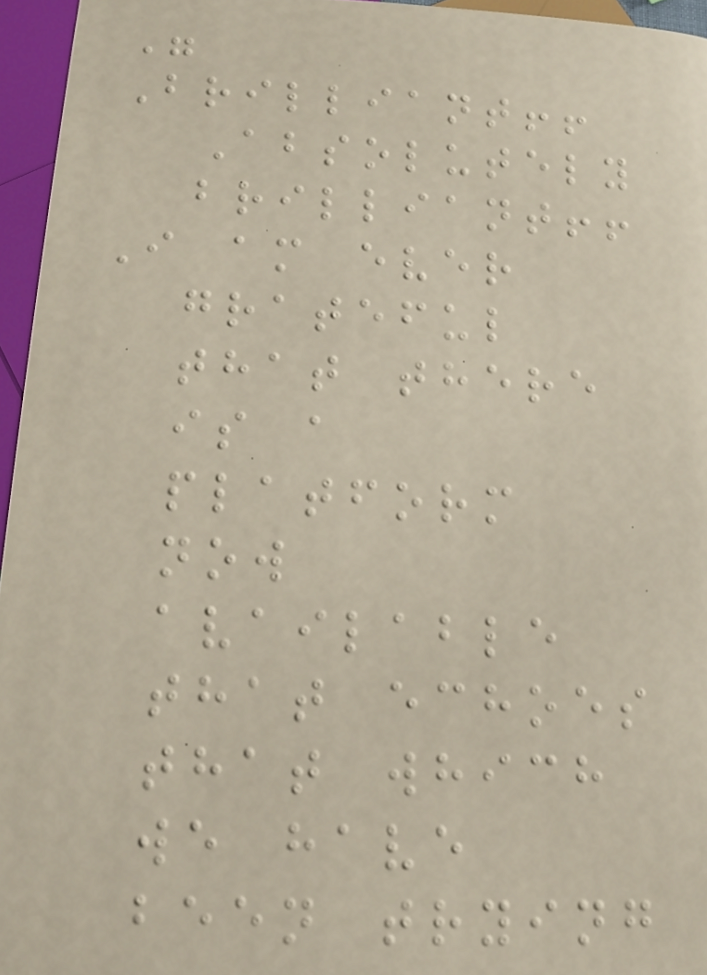"
Brilliant!!
Absolutely
brilliant!!
I am ever
grateful
that there
is a
platform
now
available
that echoes
that which
we have
been trying
